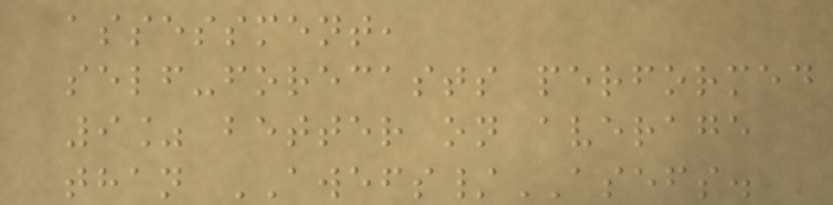assessment,
self-forecasts performed
9% better on average
than AWEFS/ASEFS.
